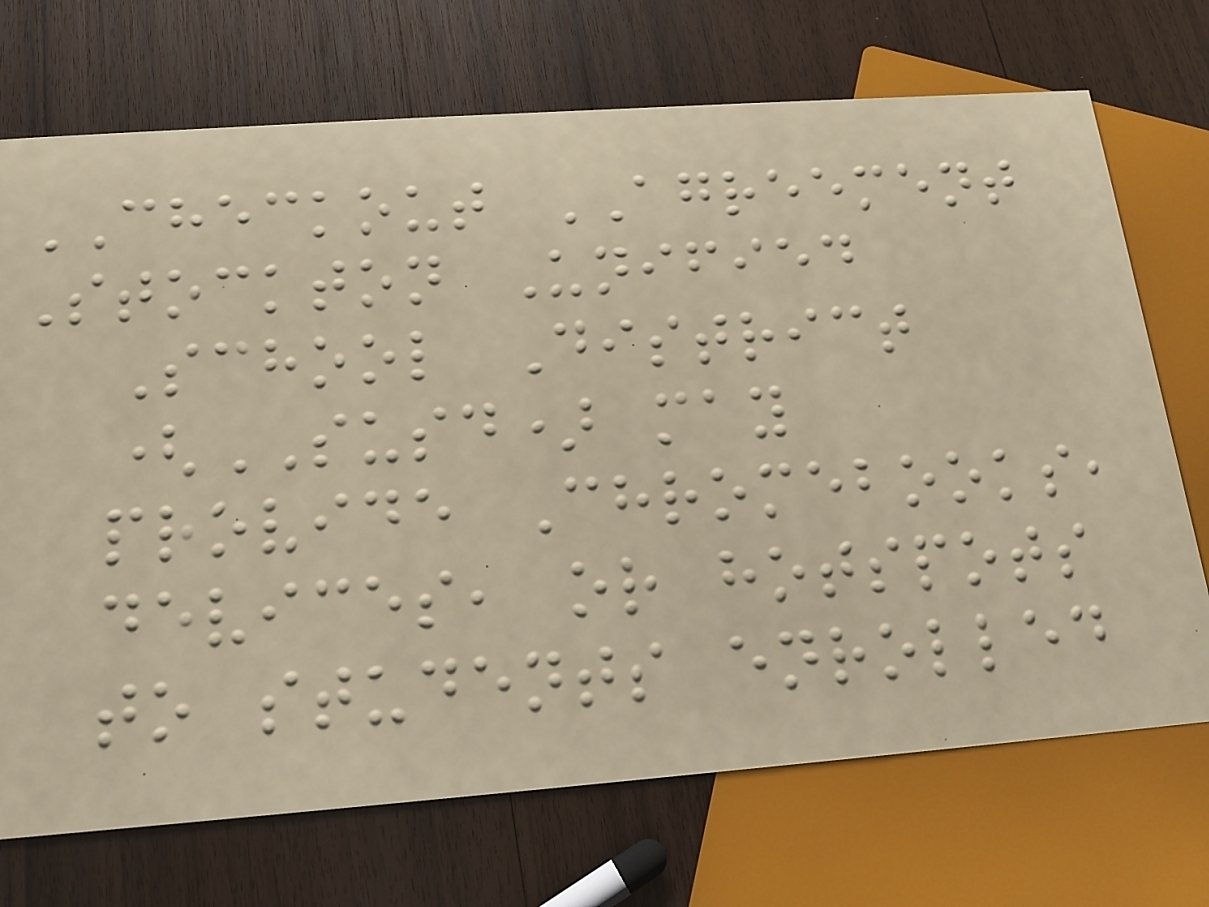CHECKOUT AGREEMENT
Stockton Unified
School District
(SUSD) may
provide Chromebooks,
devices, or hotspots
to students enrolled
